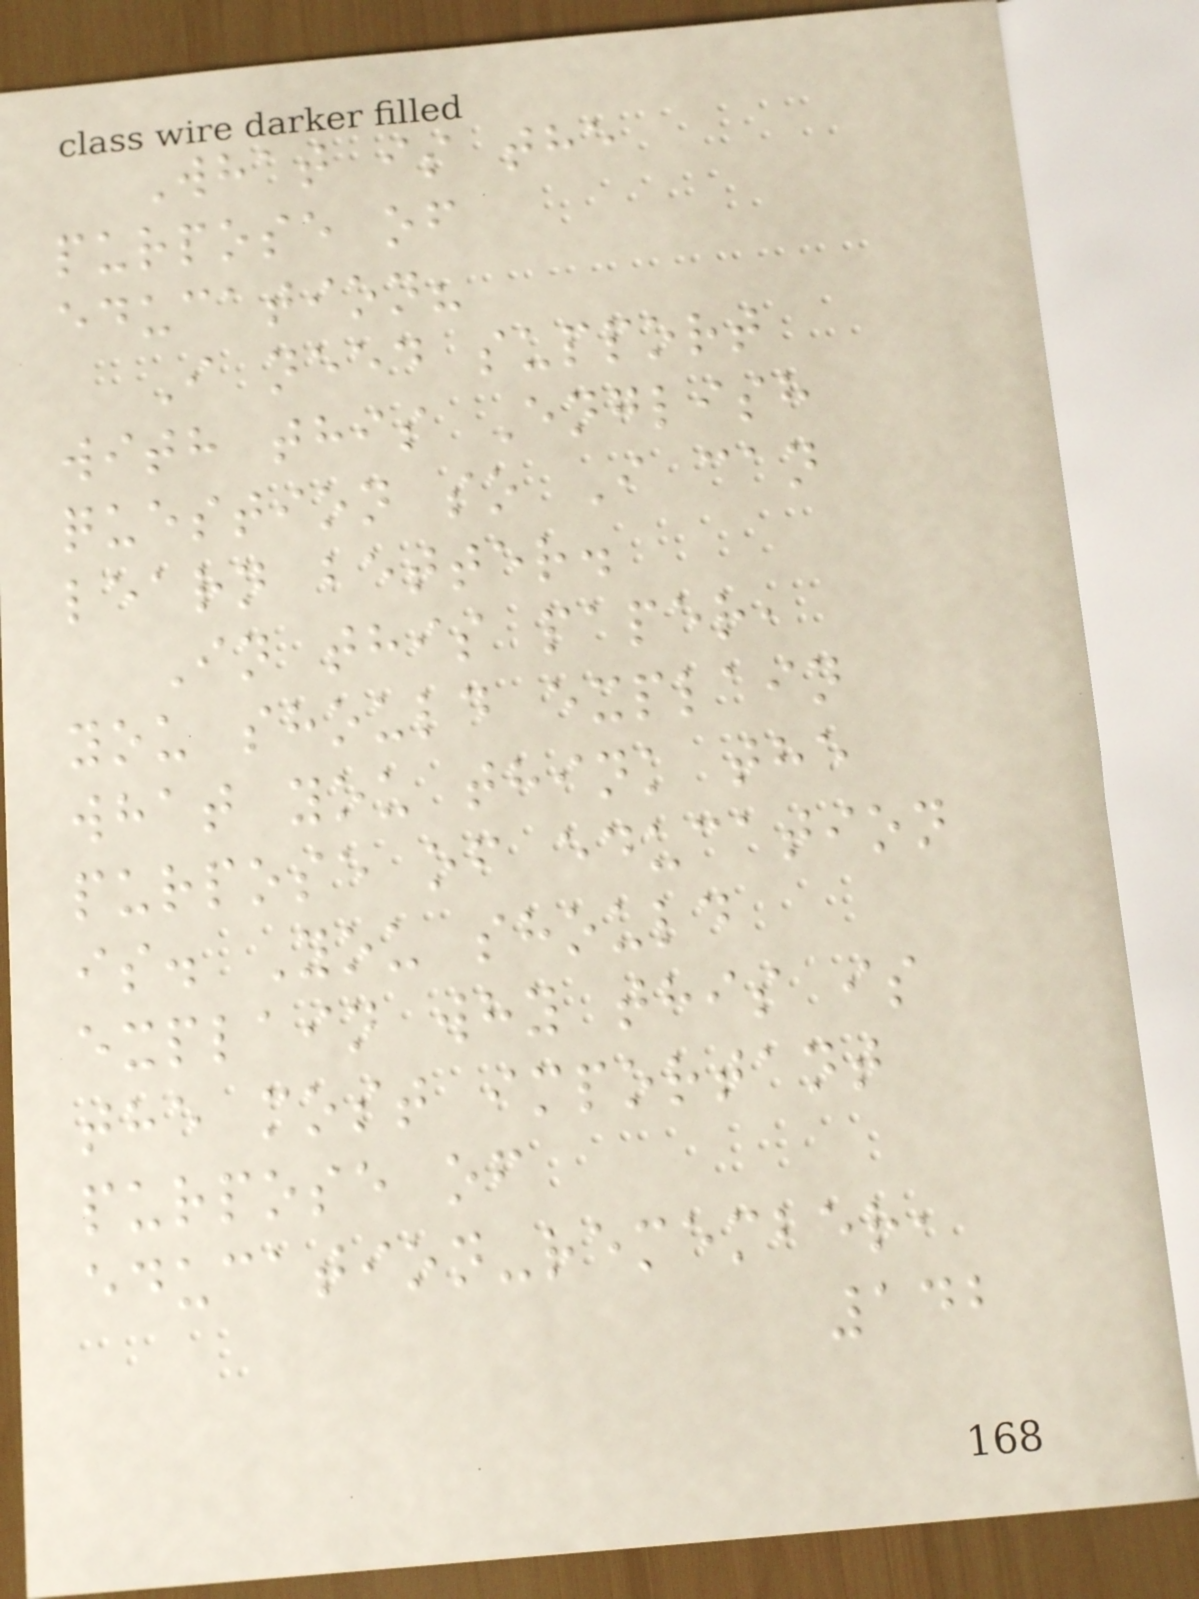What is the
purpose of
education?
I need support
with this English
question so I can
learn better.
In this paper,
you should explain
what you think the
purpose of education
is. You should
explain why this is
the most important
purpose of
education-remember,
142
